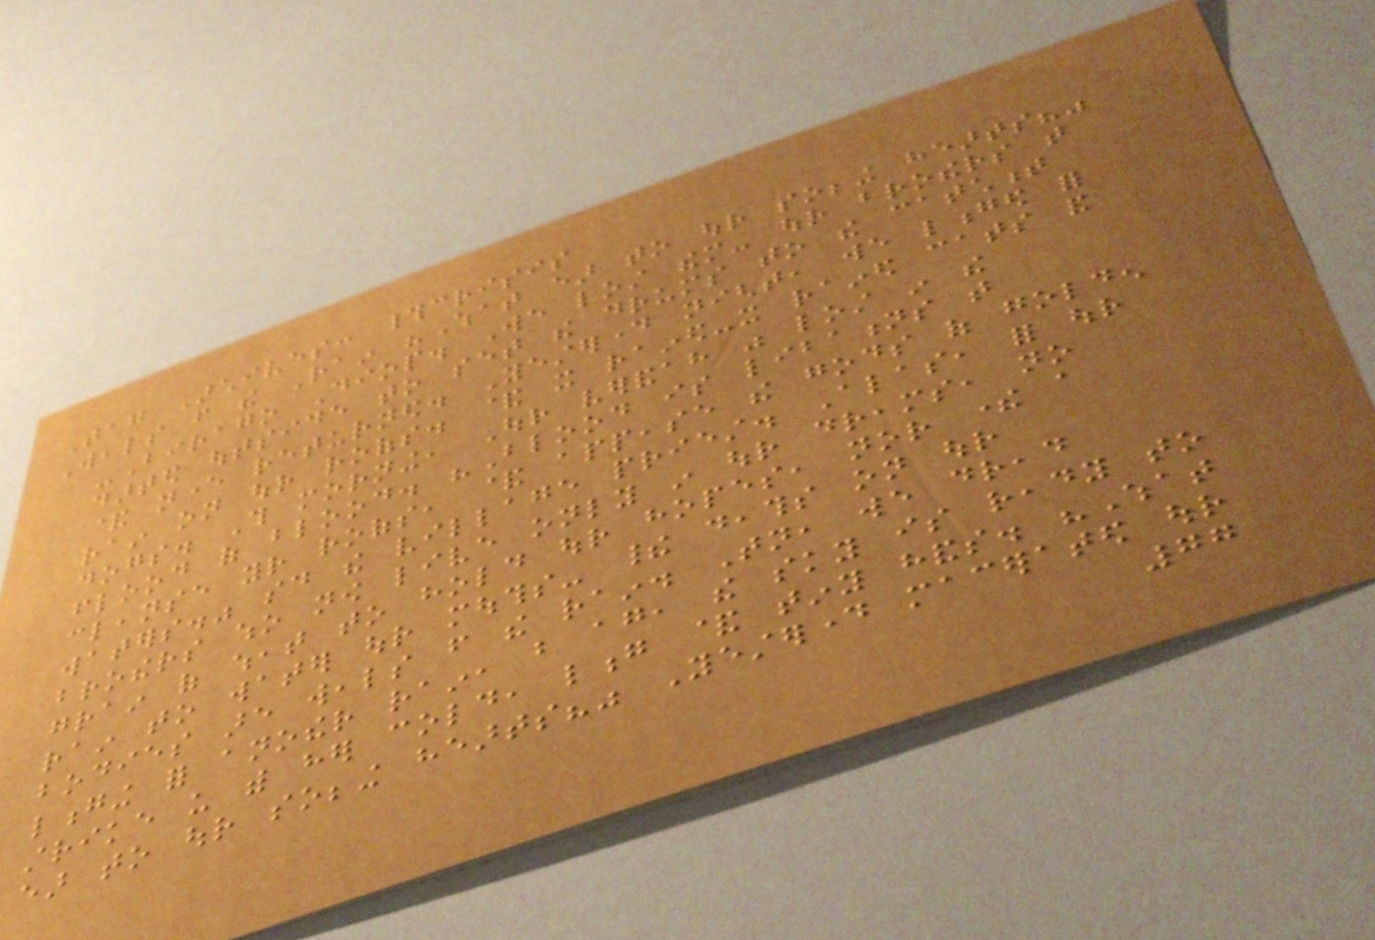Tag Archives: #crisis
Weals from the Rain "What ear to our sobbing hearts?"
-Birago Diop. We lost them- our brothers that
darted outside to set the drums to the catchment
& never returned. Yesterday night, we longed for
rain on our roofs. & it rained-it rained cats and
dogs. This morning, Our verandah was lost in the
flood of blood. "Blood is libations that
cleanse your roofs, & appease the gods of golden
waters." said the village priest. Alas, for our
brothers who now live only in our dreams, no
grain of wheat to hold our hopes, nor there a
rain to water our mouths- their deaths on our
bodies are weals from the rain. Tonight, we dread
longing for another rain, but again, the sky is ready to
strike us with her cold, long & tiny hands. "What
ear to our sobbing hearts?" Yesterday macerated our
77
